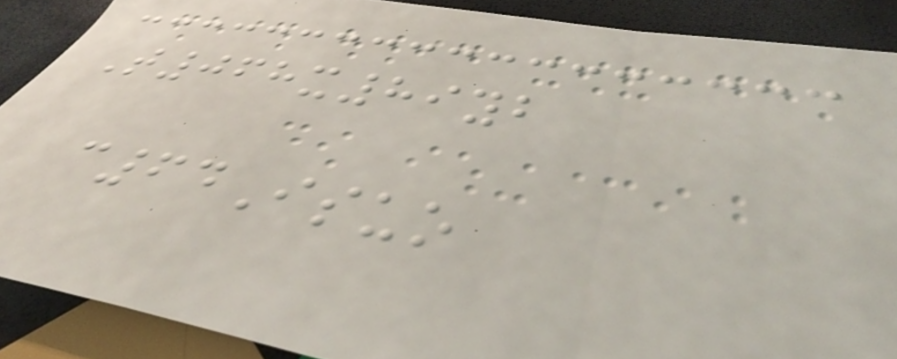T068x89yb
c64Isuo
